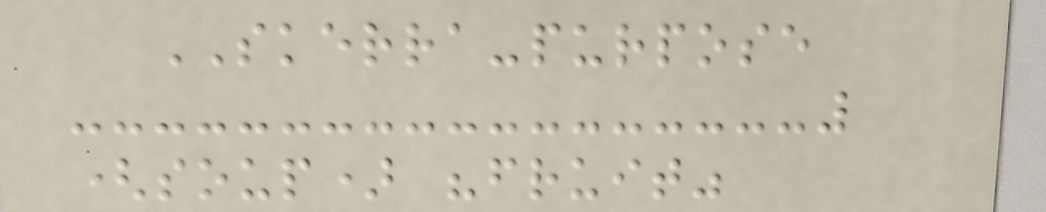SKERRA-purpose
(soup) "fruit"
